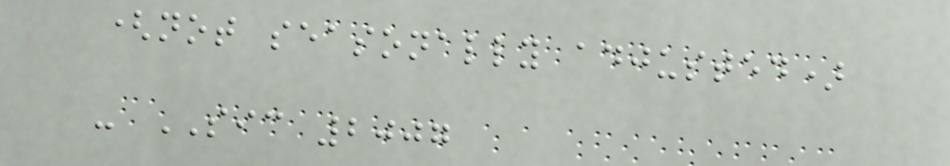(not seasonally adjusted)
- SIC 2007
